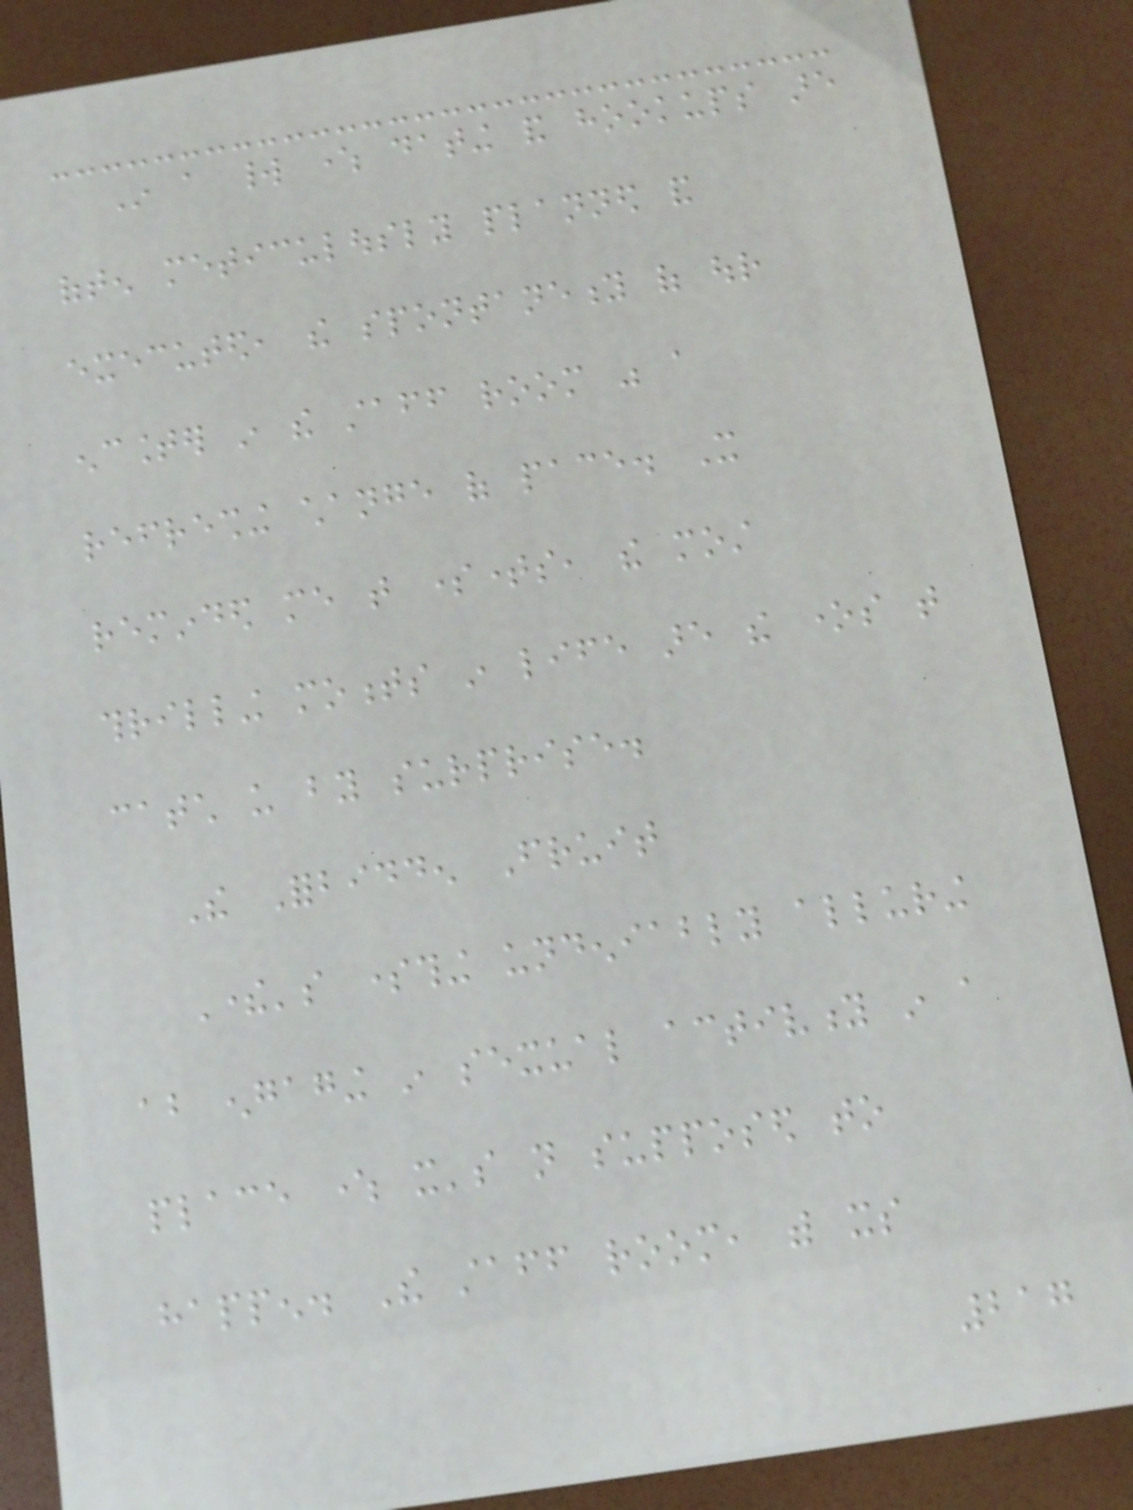In a world where dating and hookups are
often meticulously planned and
executed, the spontaneity of our
encounter in the staff room was a
refreshing change of pace. It
reminded me that sometimes, the most
thrilling moments in life are the ones that
catch us by surprise.
The Forbidden Fruit
There's something undeniably alluring
about engaging in sexual activity in a
place where it's not supposed to
happen. The staff room, with its
217
